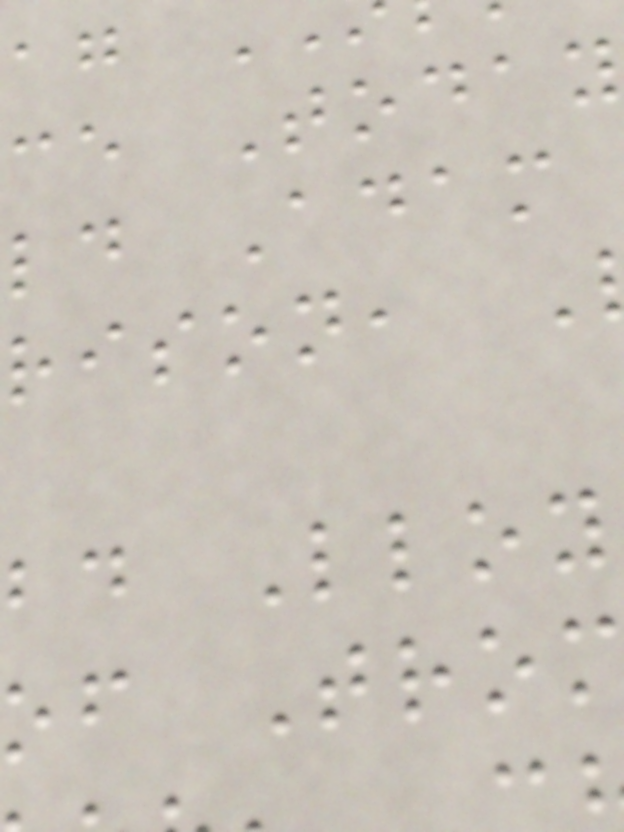ce Today
ld Adam
bd Lloy
of Tro
